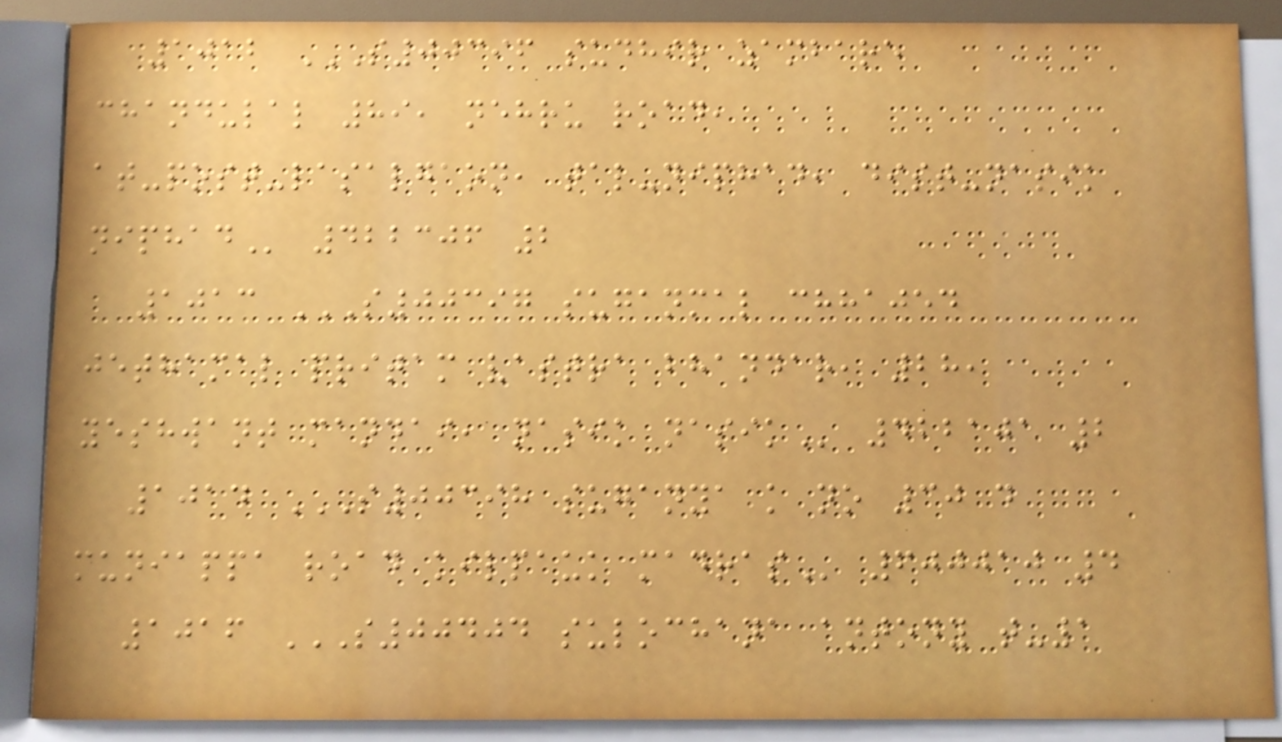1012 S00396 SUDHIR ZAMBARE
CHANDULAL 89, NEHRU ROAD,
AT-POST-LASALGAON, TAL-NIPHAD, DIST-NASIK
NIPHAD 422306 2
1013 S00397 SUGANMAL CHHAJED
JETHAMAL PRITAM VASTRA BHANDAR, 28,
YESHWANT MANDAI, NASIK NASIK 422101 2
1014 S00398 SUGANYA K NO 30 D
MUNIAPPA ROAD KILPAUK MADRAS 600010 4
1016 S00404 SULOCHANA ANTONY T-1
